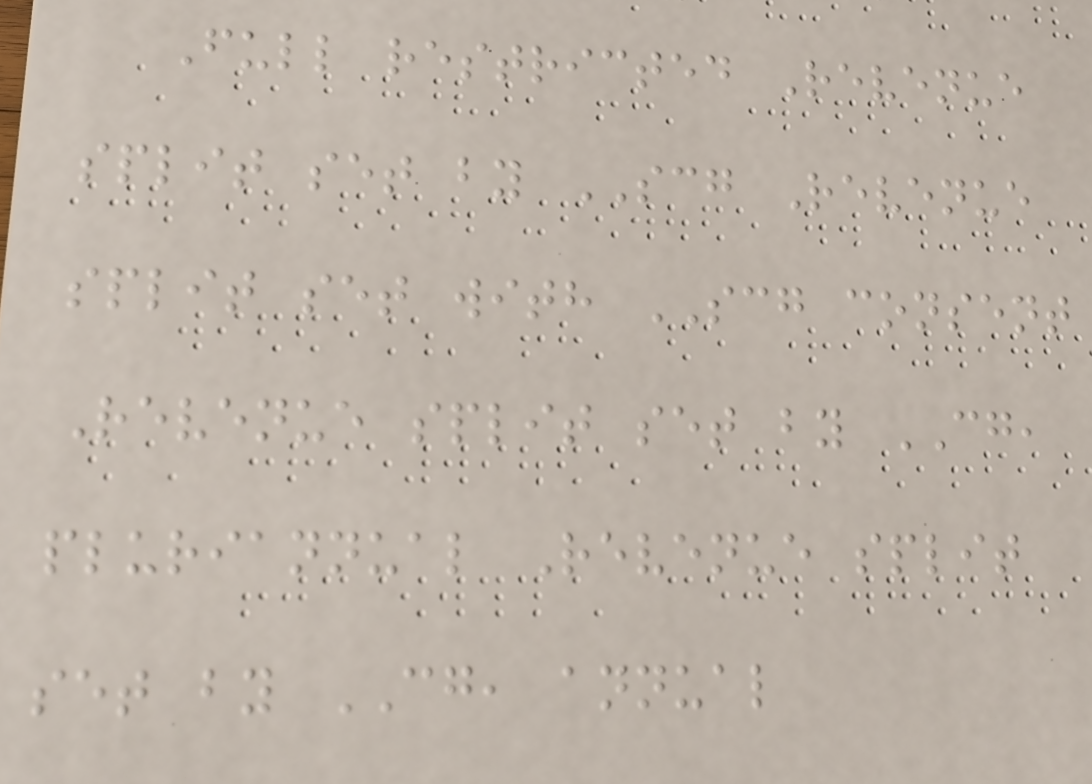Full restricted Revenue
split set by SCG Revenue
split set with SCG consent
Revenue split set by CG,
pluriannual Revenue split
set by CG, annual
